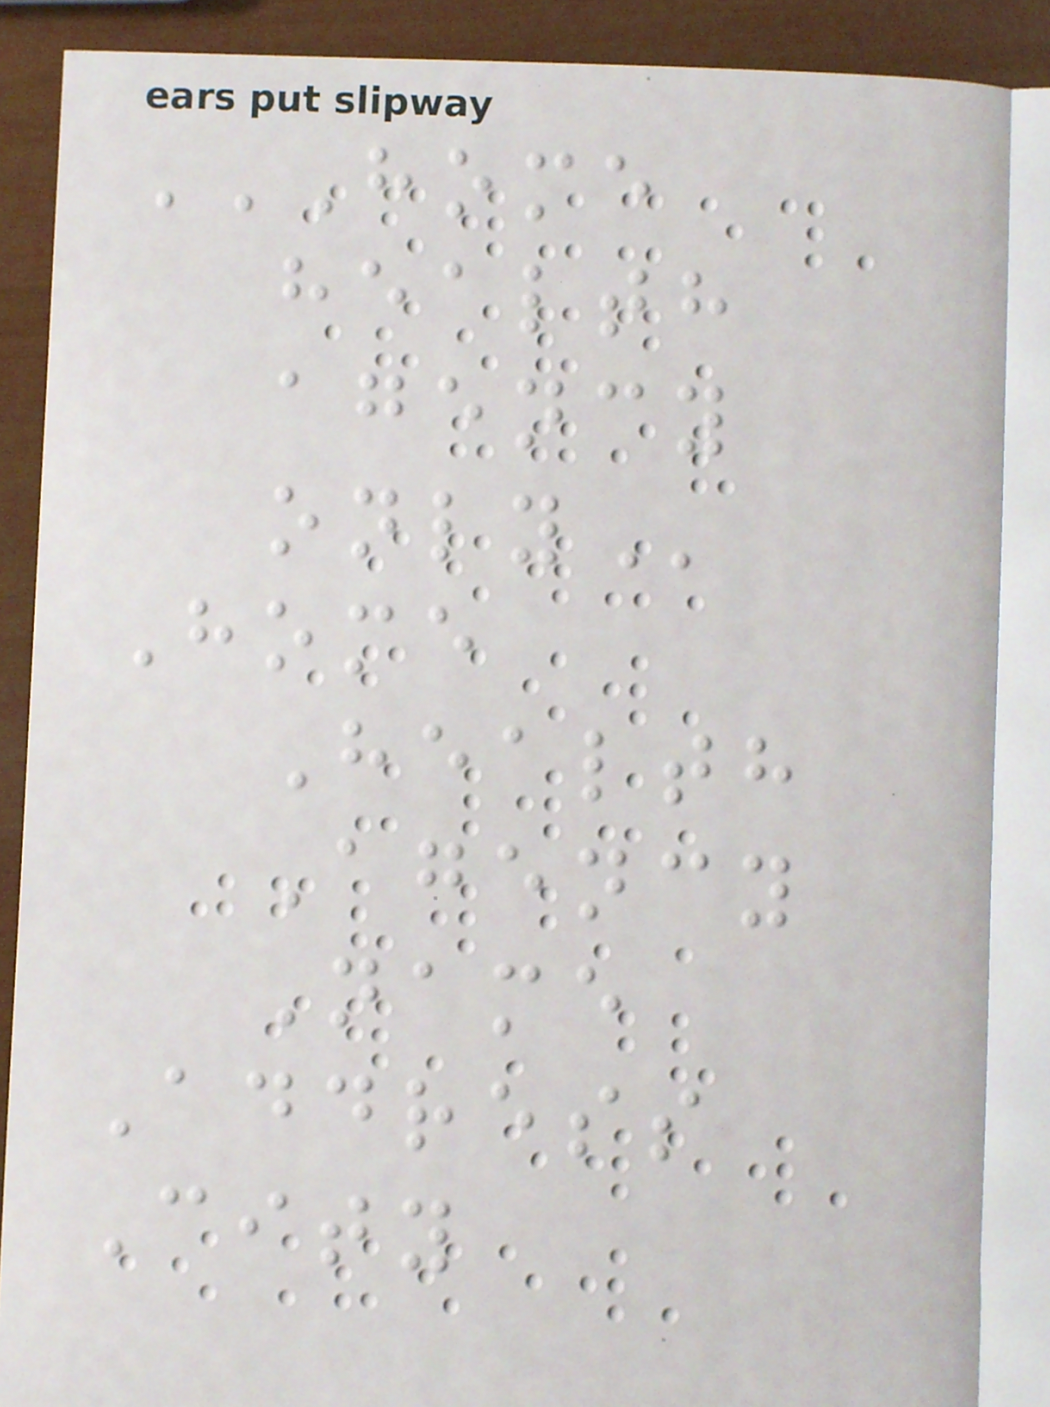HOME
HEALTH
AGENCY
ONLY
Home
Health
Agency
Name
Address
City
